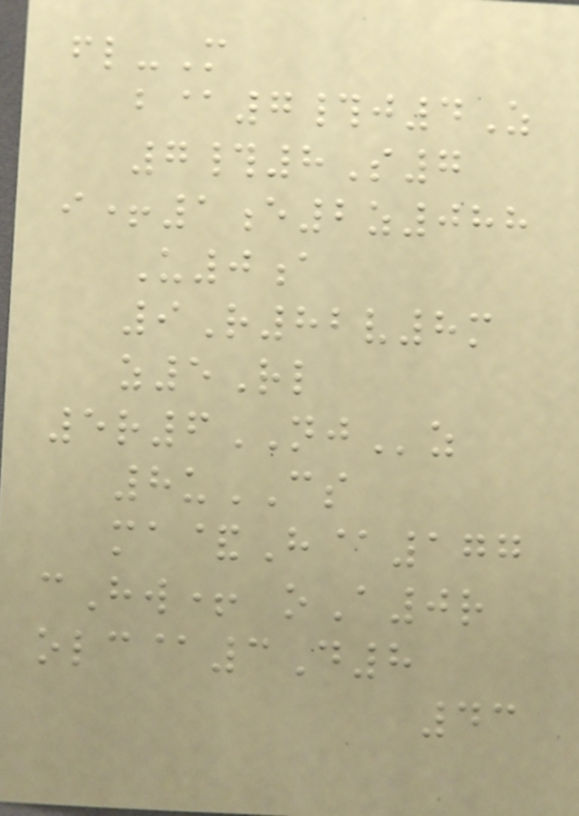fl-M
b@7#j4Z
7#8S7
i+1e2z088
U0a
9R82v8m
z5Rl
5r6NJz
8uCS
ma&H@177
cHw+ oA0r
olc@3D8
43
